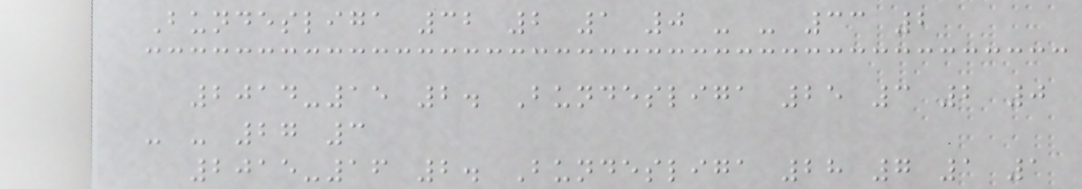Bundesliga 32 2 1 0 - - 33 2
2014-15 2. Bundesliga 25 3 2 0
- - 27 3
2015-16 2. Bundesliga 28 7 1 1
